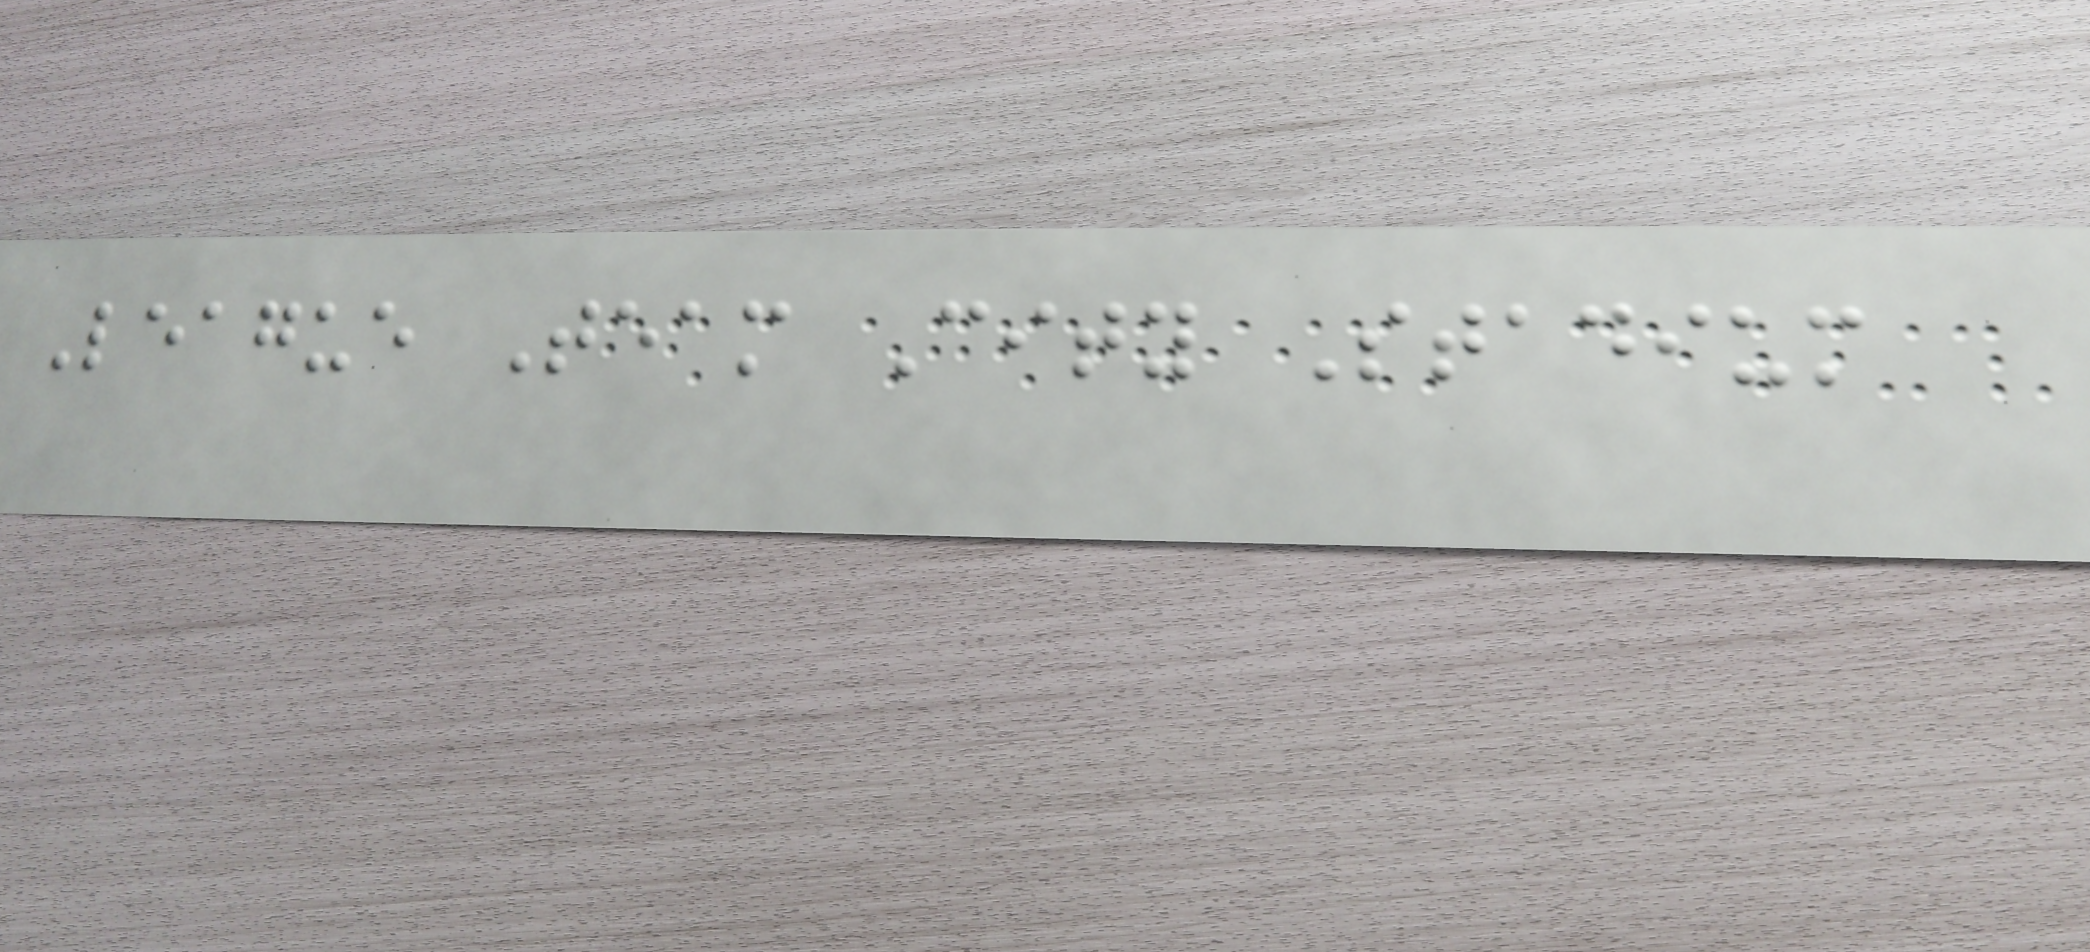League Team City Stadium
